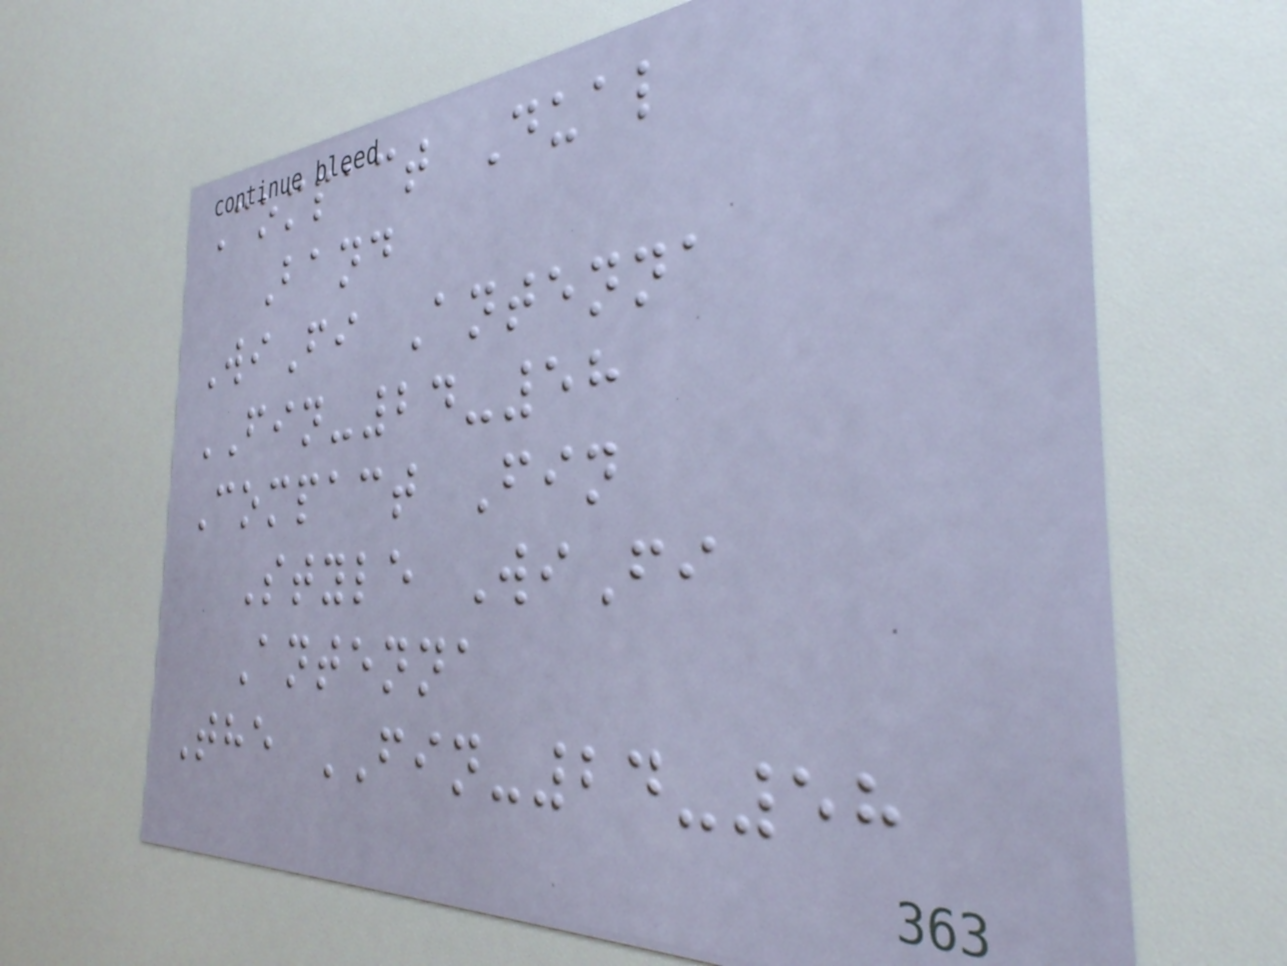Compact Dual
Band
WiFi Antenna
FIN-24-58
Compact Fin
Style WiFi
Antenna
The FIN-24-58
